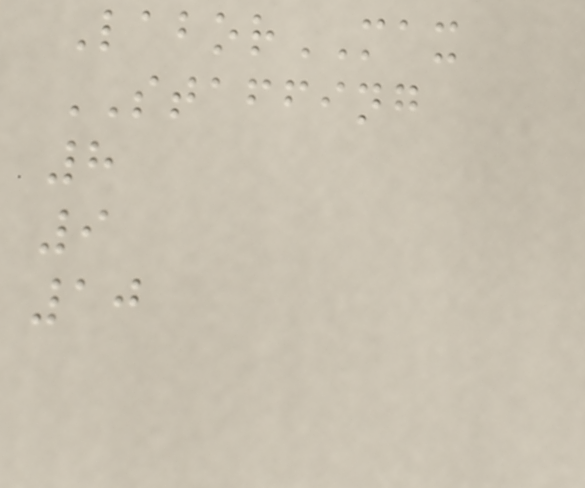LaborMAX
STAFFING
8
9
10
